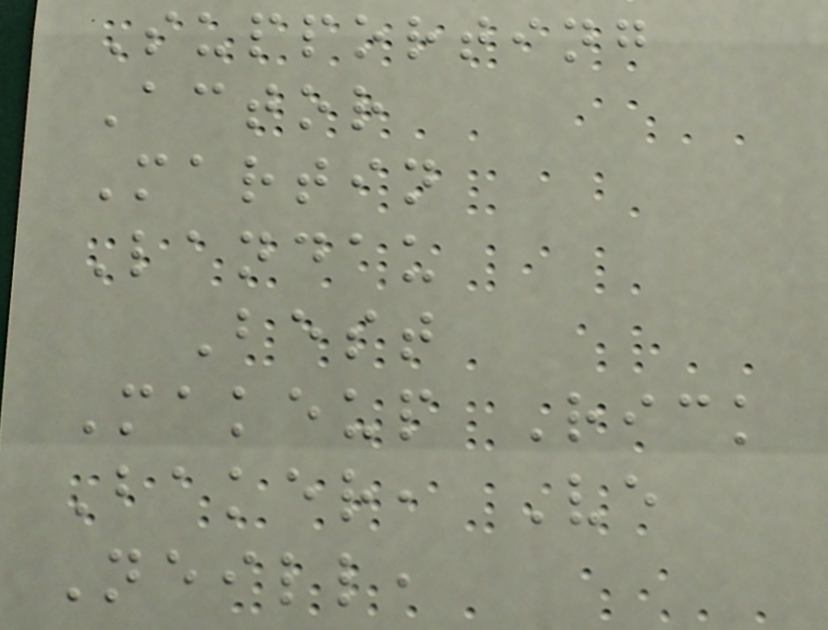Supporting
Actor
Martin
Landau
Best
Makeup Rick
Baker, Ve
Neill,
